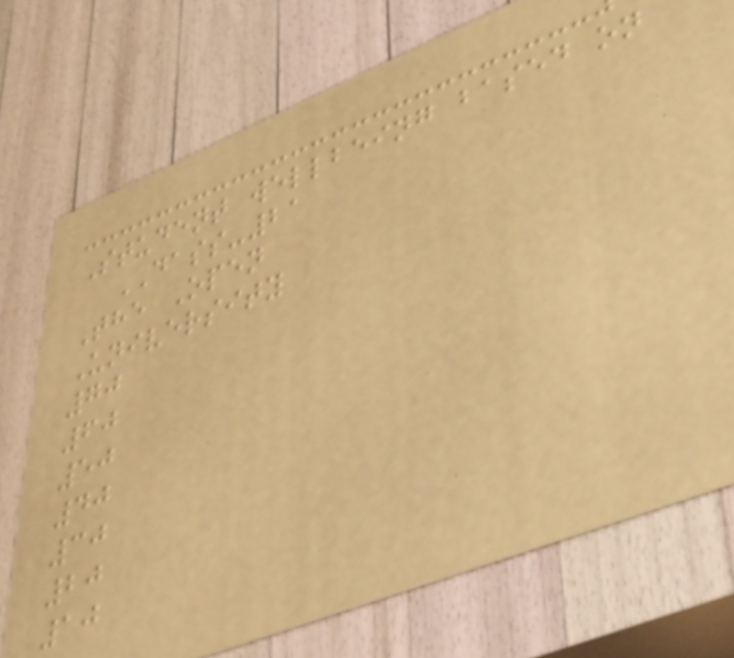Student wellbeing based on
DASS-21
The Open
University
70
60
50
40
30
20
10
